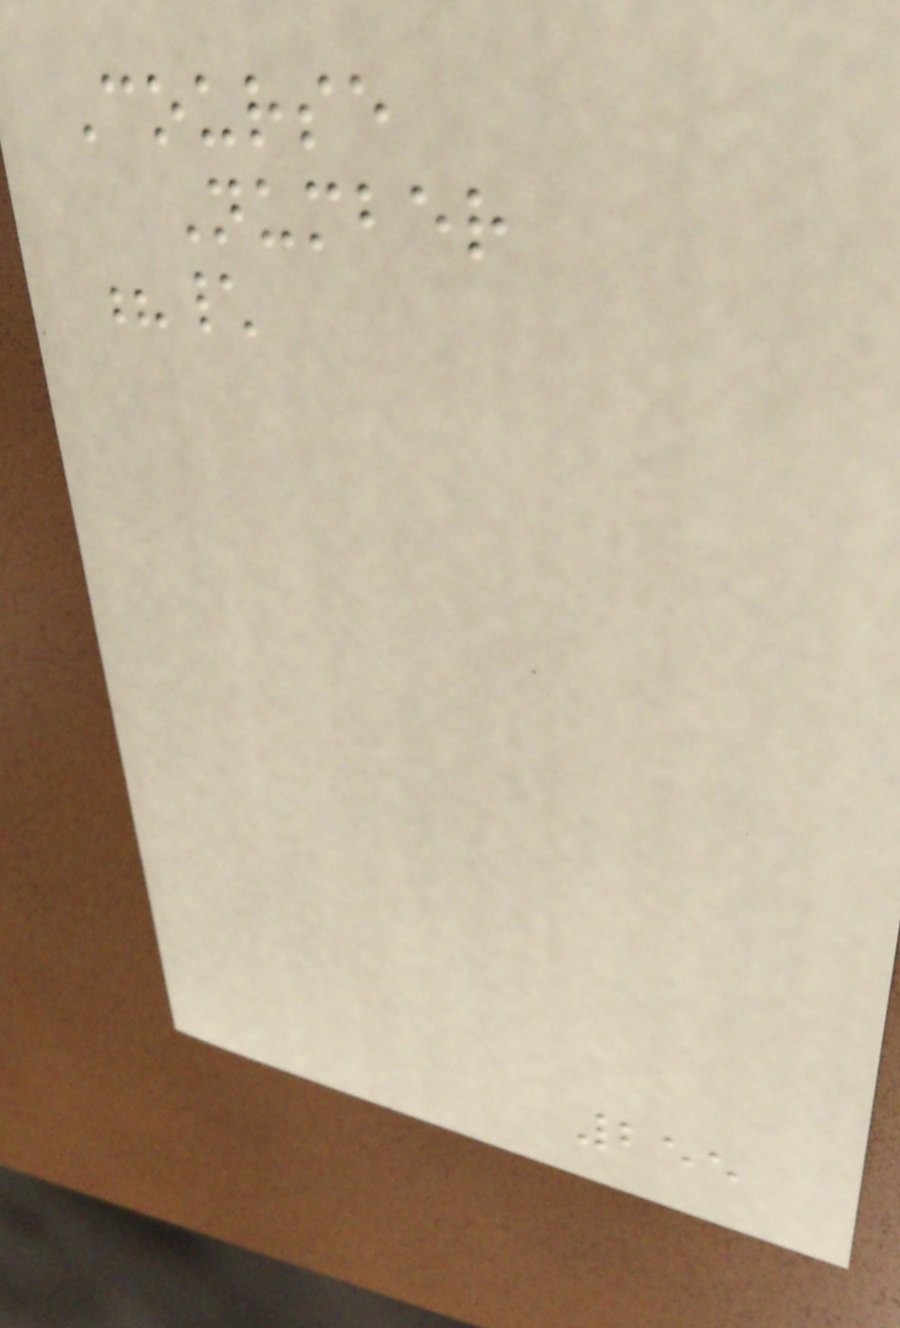Course
Number
?\
255
